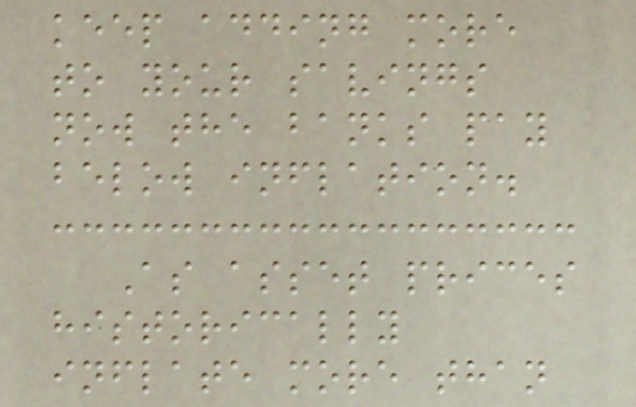keep adding more
to your savings
now the banks pay
below inflation.
As asset prices
historically
inflate more than
